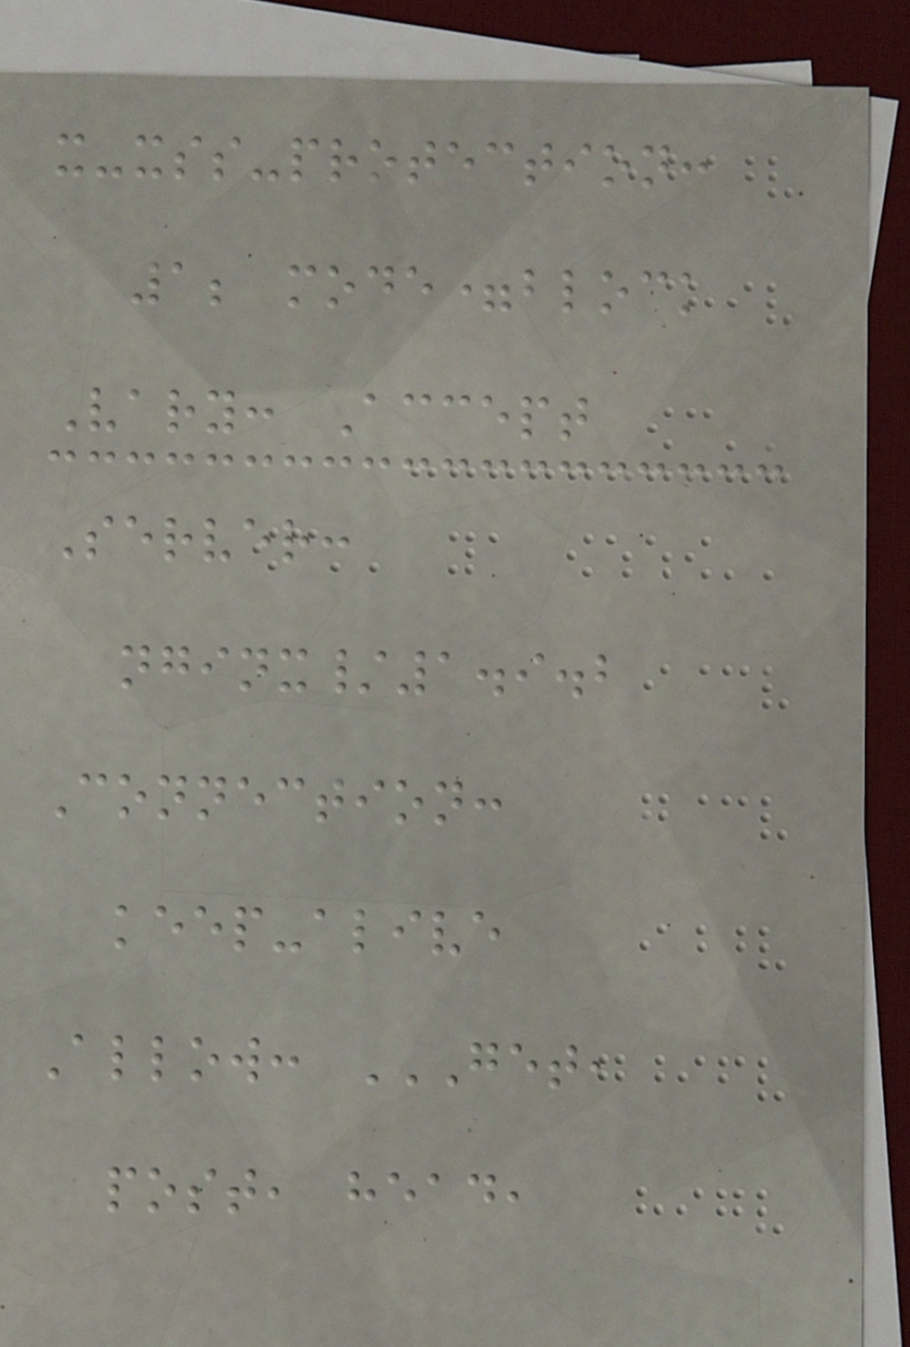x-xss-protection:
1; mode=block
Vary: Accept
Server:
nginx/1.9.2
Connection:
keep-alive
Allow: GET,
POST, HEAD,
